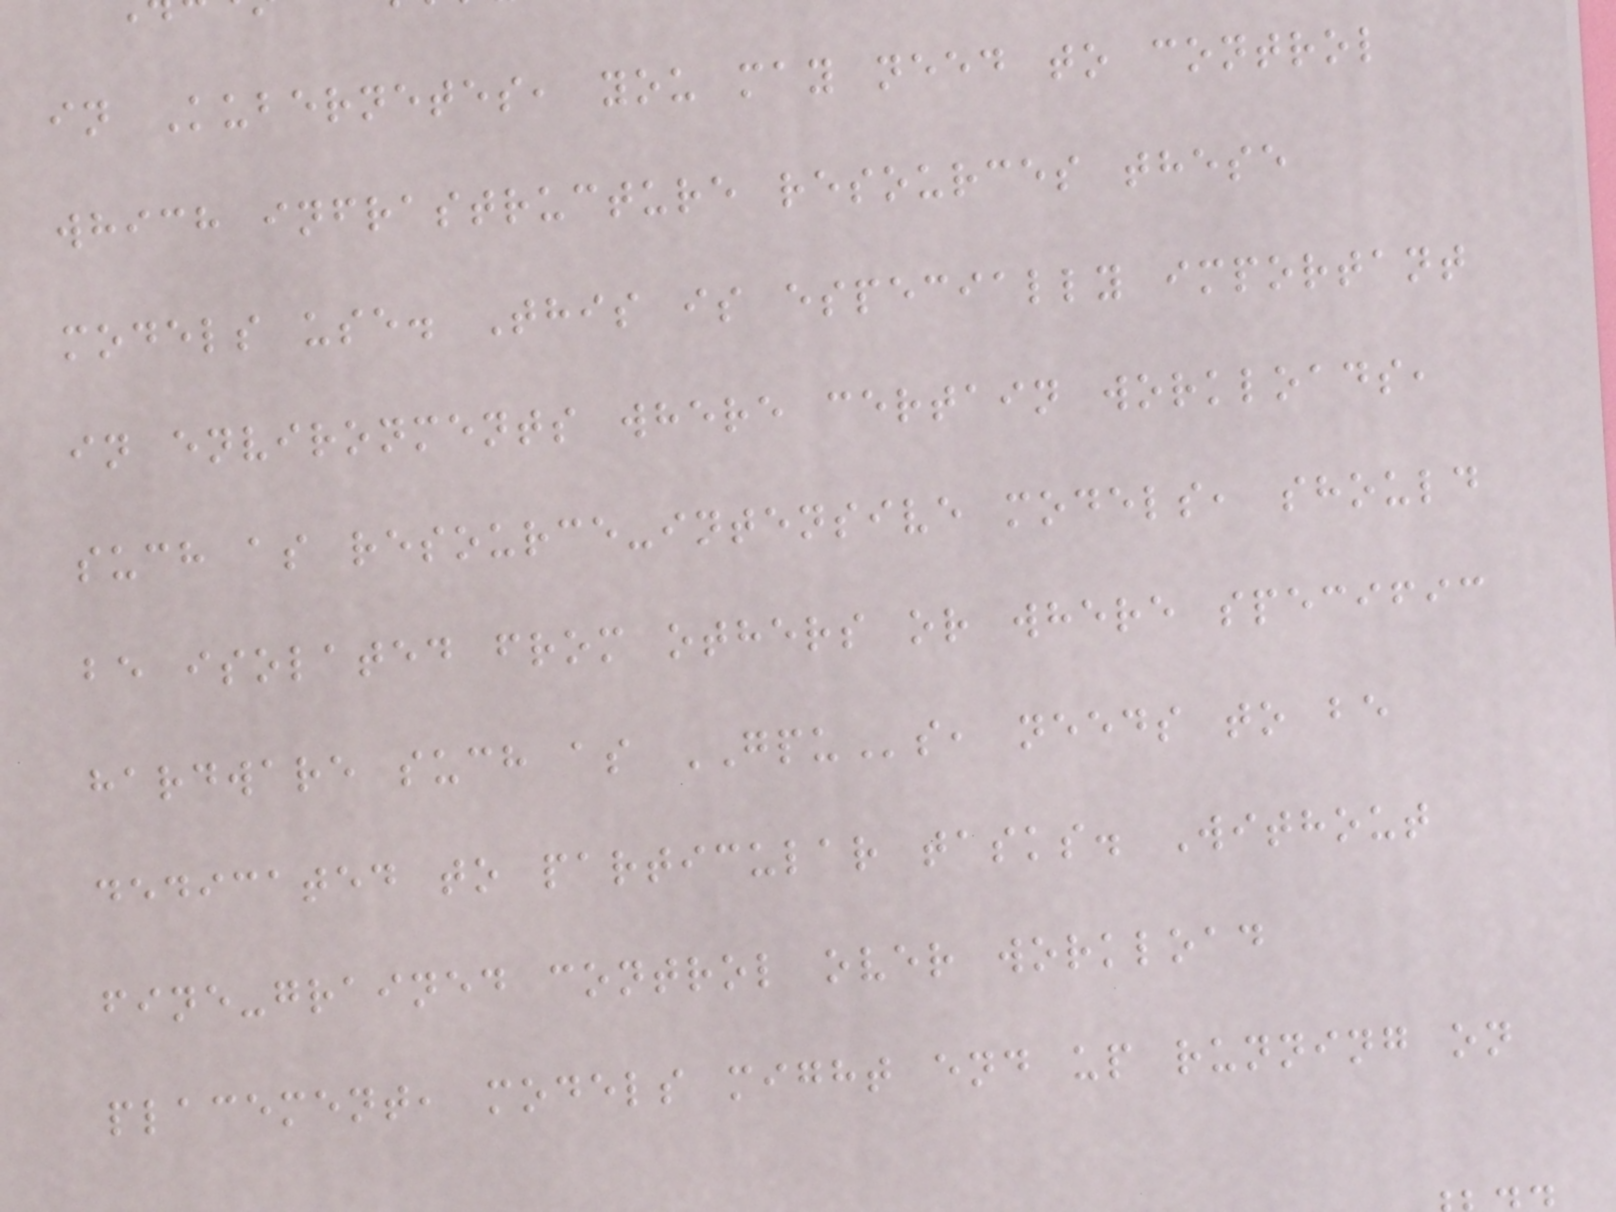in Kubernetes, you may need to control
which infrastructure resources these
models use. This is especially important
in environments where certain workloads,
such as resource-intensive models, should
be isolated from others or where specific
hardware such as GPUs, needs to be
dedicated to particular tasks. Without
fine-grained control over workload
placement, models might end up running on
